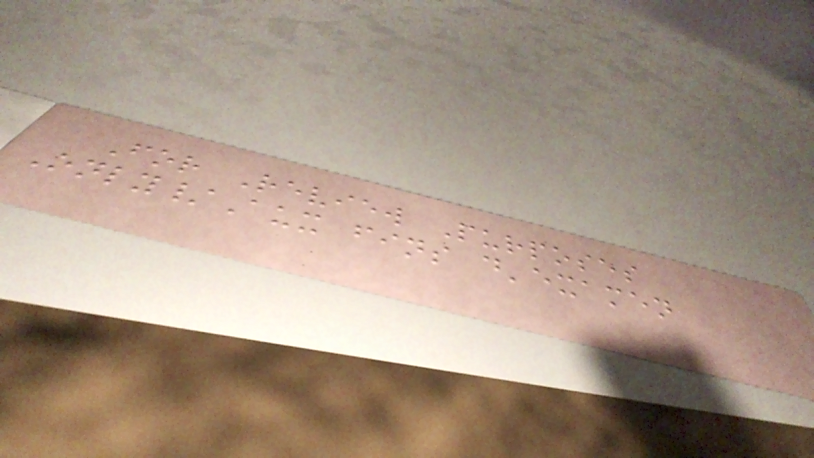For Review Purposes
Only/Aux fins d'examen
